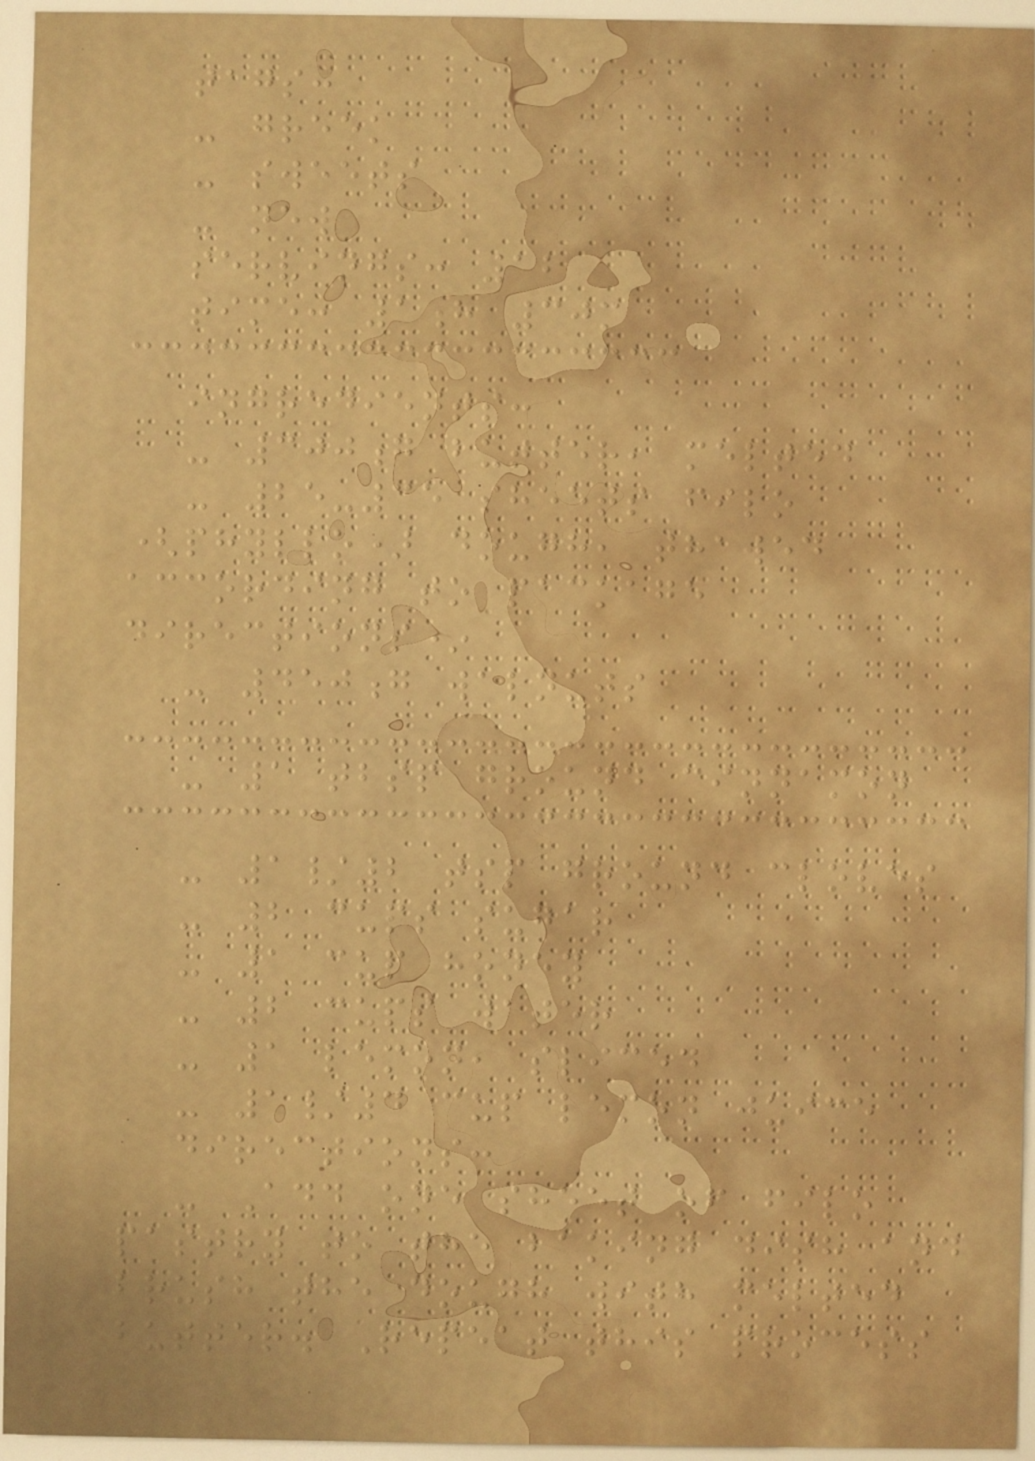tags:
- greek
- sweets
- new
servings: 12
time: 1h 30m
ingredients:
- 300g butter, melted
- 25-35 sheets filo
(phyllo) dough, thawed
according to package
directions*
- 450g walnuts
- 1 tbsp ground cinnamon
- 1/2 tsp ground cloves
- 2 cups sugar
- 1 cup honey
- 2 cups water
- 1 lemon, sliced
- 1/4 cup lemon juice
directions:
- Add one sheet of filo
pastry to the baking dish and
brush the dough with melted
butter. Repeat this process
